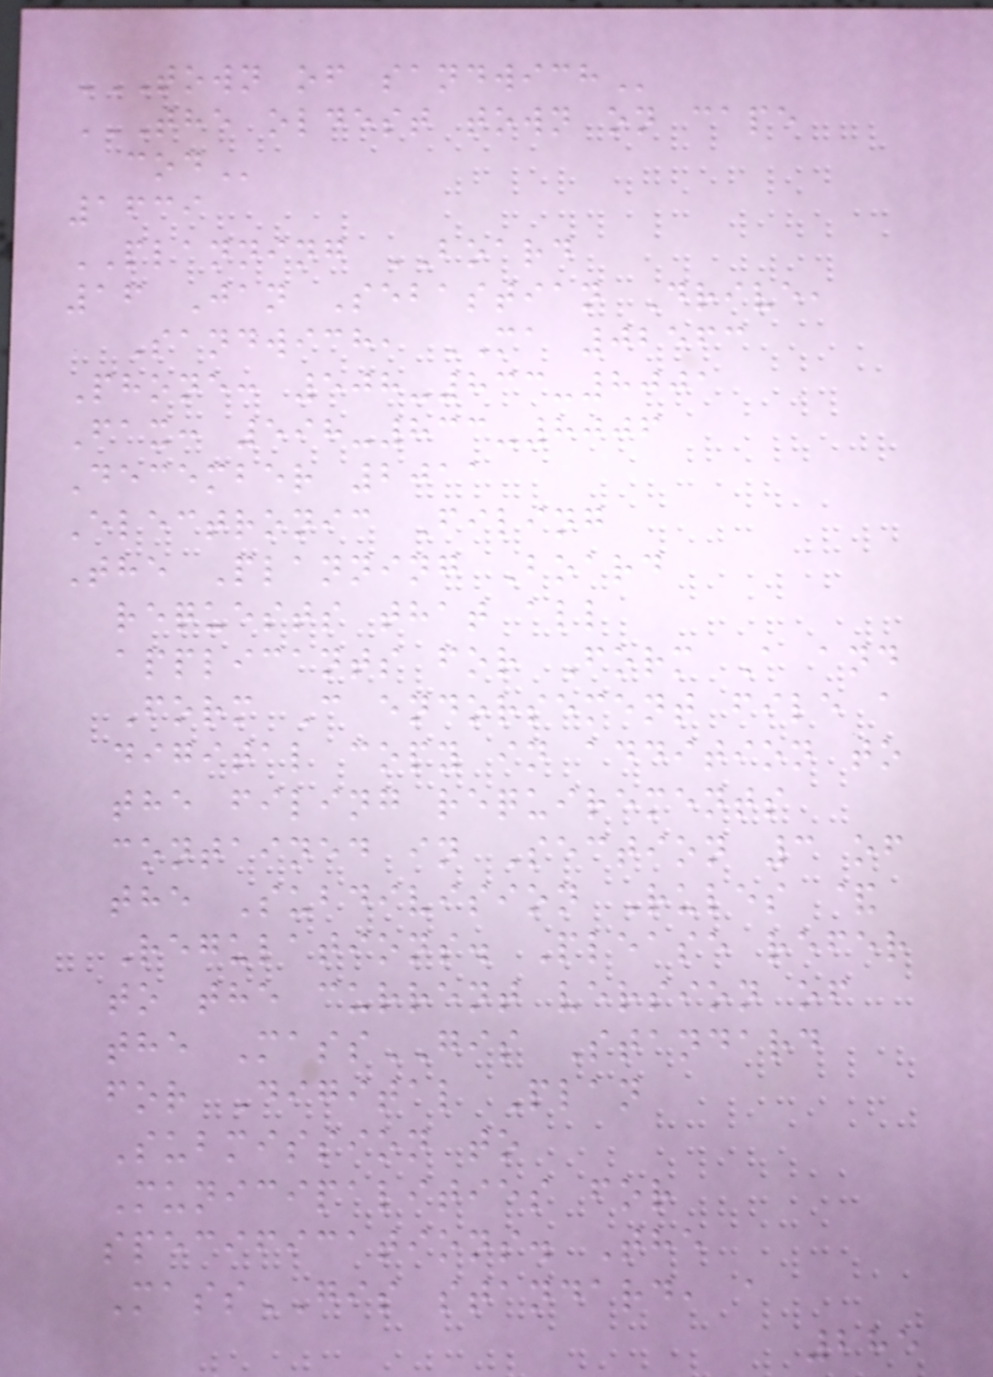TOWN OF SANDWICH
THE OLDEST TOWN ON CAPE
COD
1639
PLANNING BOARD
16 Jan Sebastian Drive,
Sandwich, MA 02563
Phone: 508-833-8001
Fax: 598-833-8006
December 2011
Electronic Filing
The Planning Board
requests that all
applicants for Form A and
Form C endorsement file a
digital copy in addition to
the filing requirements
contained in Section 3 of
the Subdivision Rules &
Regulations. Please refer
to the current version of
the MassGIS Standard
for Digital Plan
Submission to
Municipalities for
specifications. The
MassGIS standard, a
285
